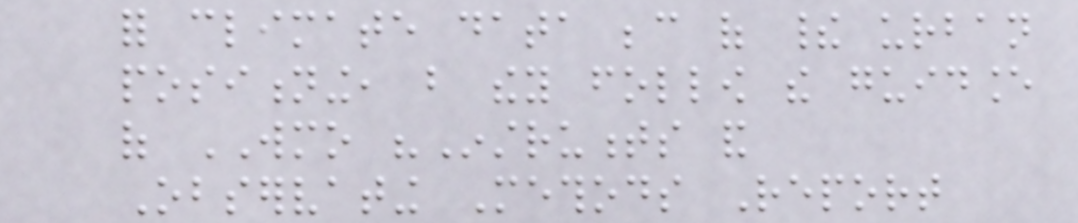for climate data because of their urban
positioning, but they follow the guidance
of WMO "Instruments and
Observating Methods Report
